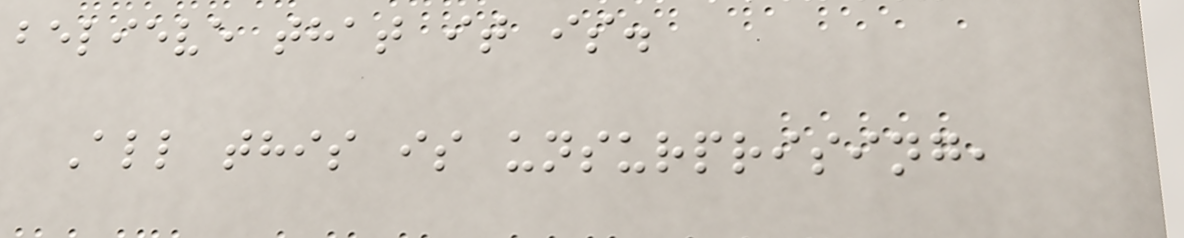believe that it is.
All this is unsurprising,
